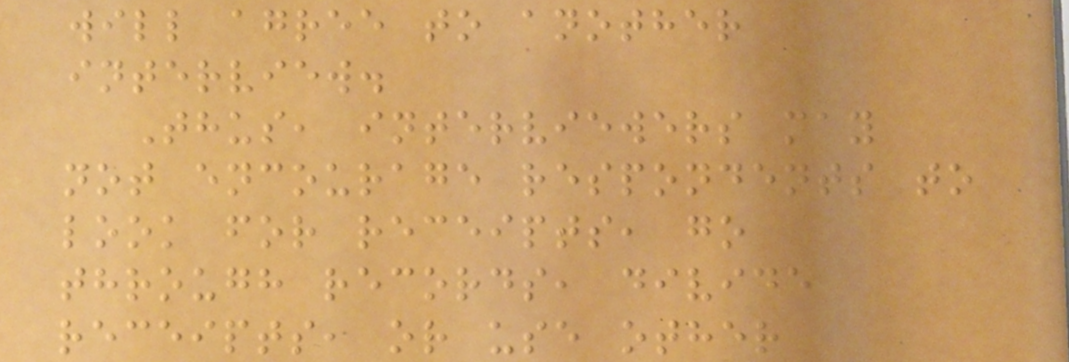will agree to another
interview.
Thus, interviewers may
not encourage respondents to
look for receipts, go
through records, divide
receipts, or use other
